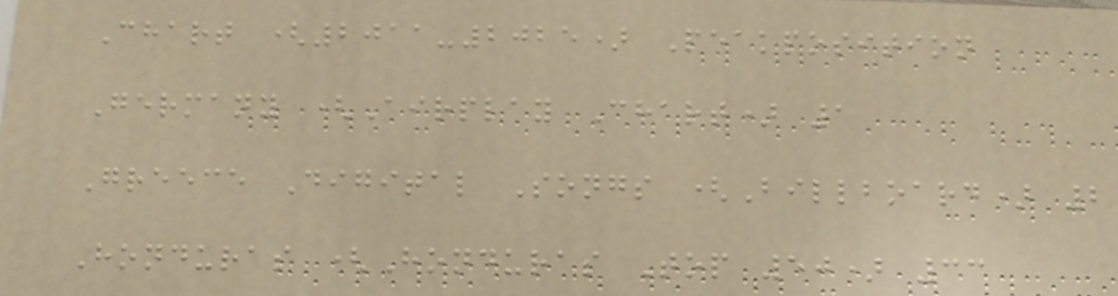Chart (2011-2025) Peakposition
Germany (Airplay Chart) 1
Greece Digital Songs (Billboard) 2
Honduras (Honduras Top 50) 33
